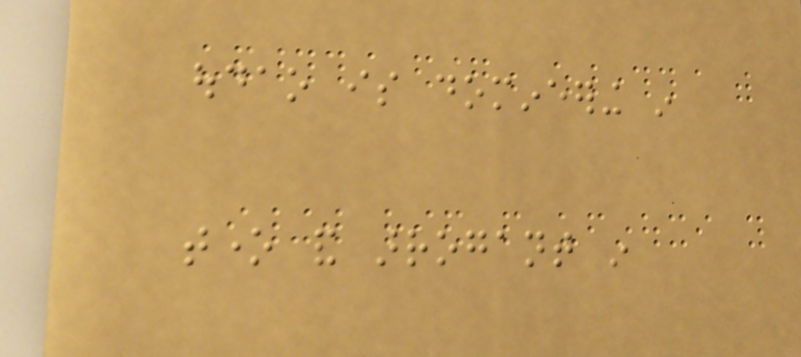oudao is domineering in
tone and arrogant in
